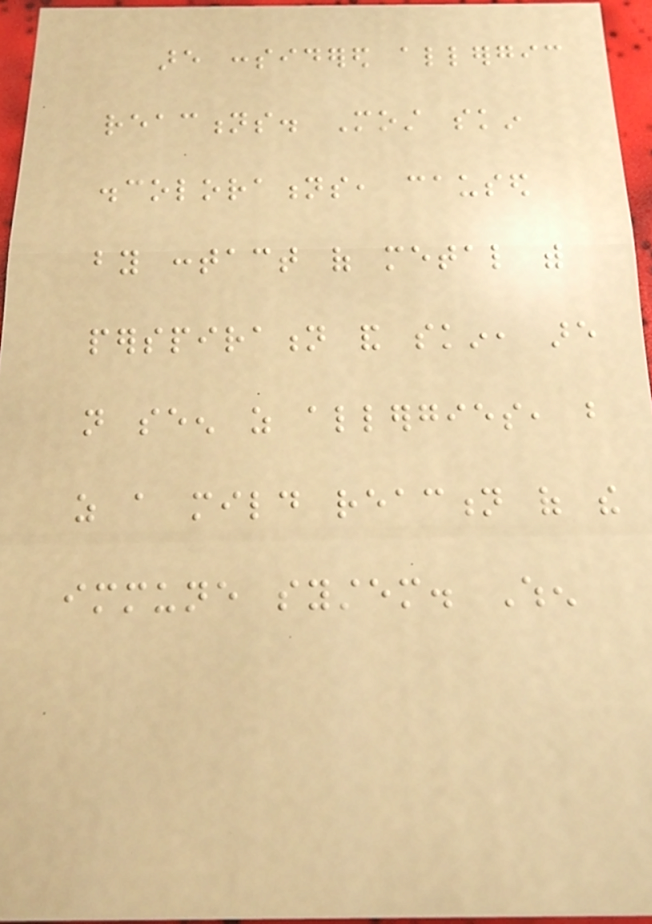are considered allergic
reactions. Most skin
discolorations, caused
by contact of metal with
perspiration and skin, are
not seen as allergies, but
as a mild reaction of the
immune system. When
